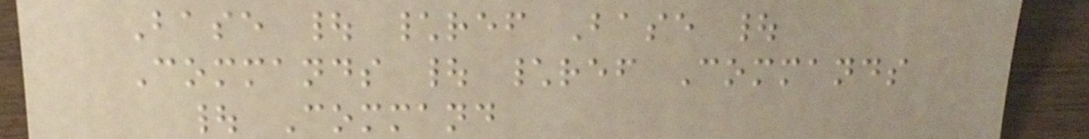Base | \ref Base |
Commands | \ref Commands
| Command
